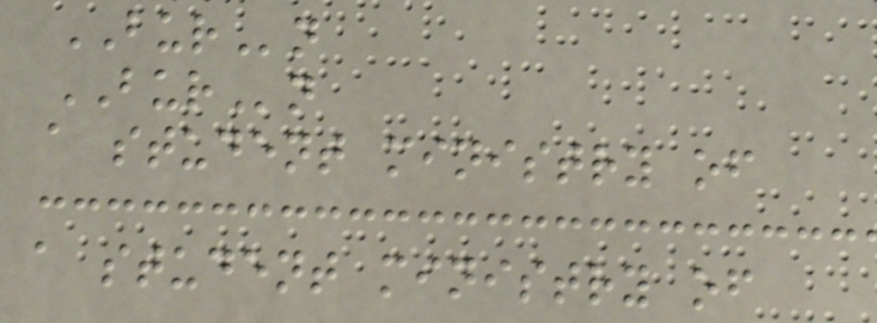BURn
BURn
a student ministry of
a student ministry of
